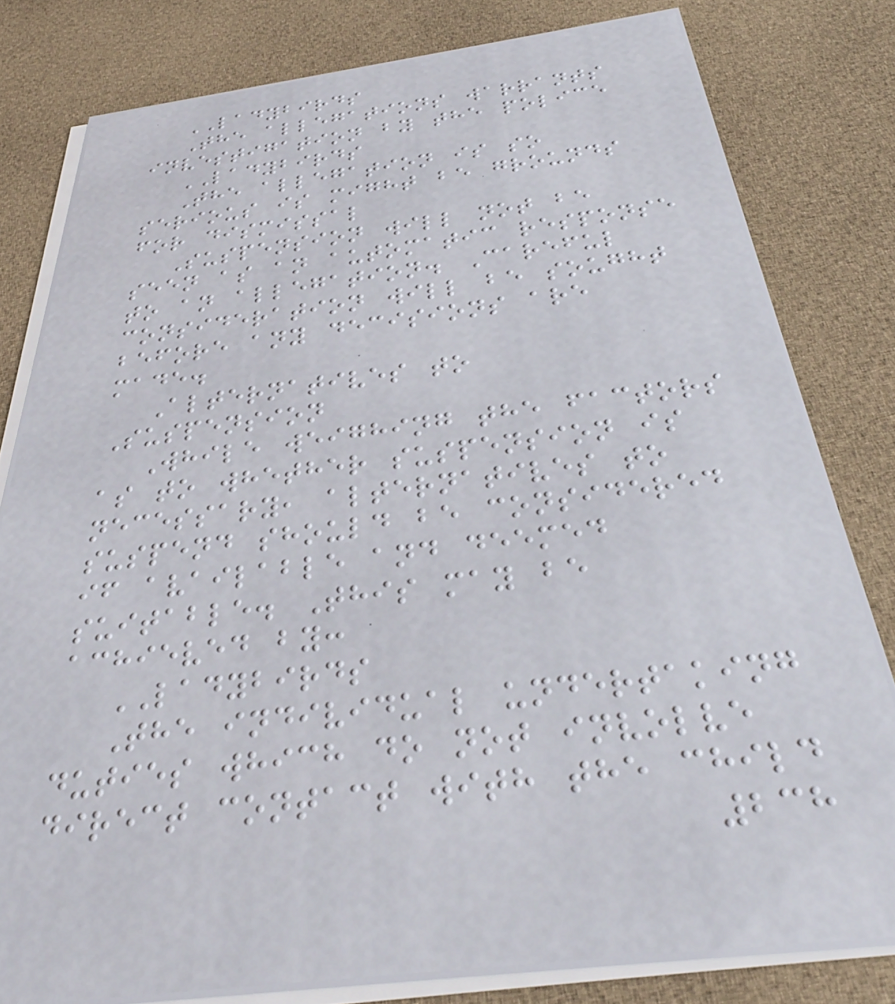LADYBIRDS
The allegations warrants
investigation by the police
LADYBIRDS
The allegation is so
serious is might be grounds
for dismissal
Suspension will not be
seen as an automatic response
to an allegation. Careful
consideration will be sought
before any decisions are
made.
Alternatives to
Suspension
While weighing the factors
as to whether suspension is
necessary, alternatives to
suspend should be considered
if available and deemed
suitable. This may be
achieved by:
LADYBIRDS
The individual undertaking
duties which do not involve
direct contact with the child
238
